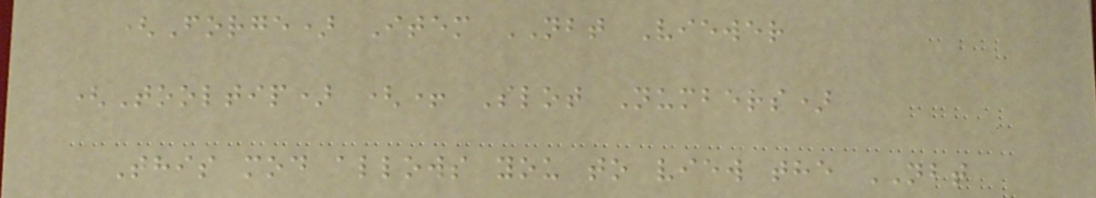(Forge) Item NBT Viewer
(Tooltip) (+ Slot Numbers)
This mod allows you to view the NBT
